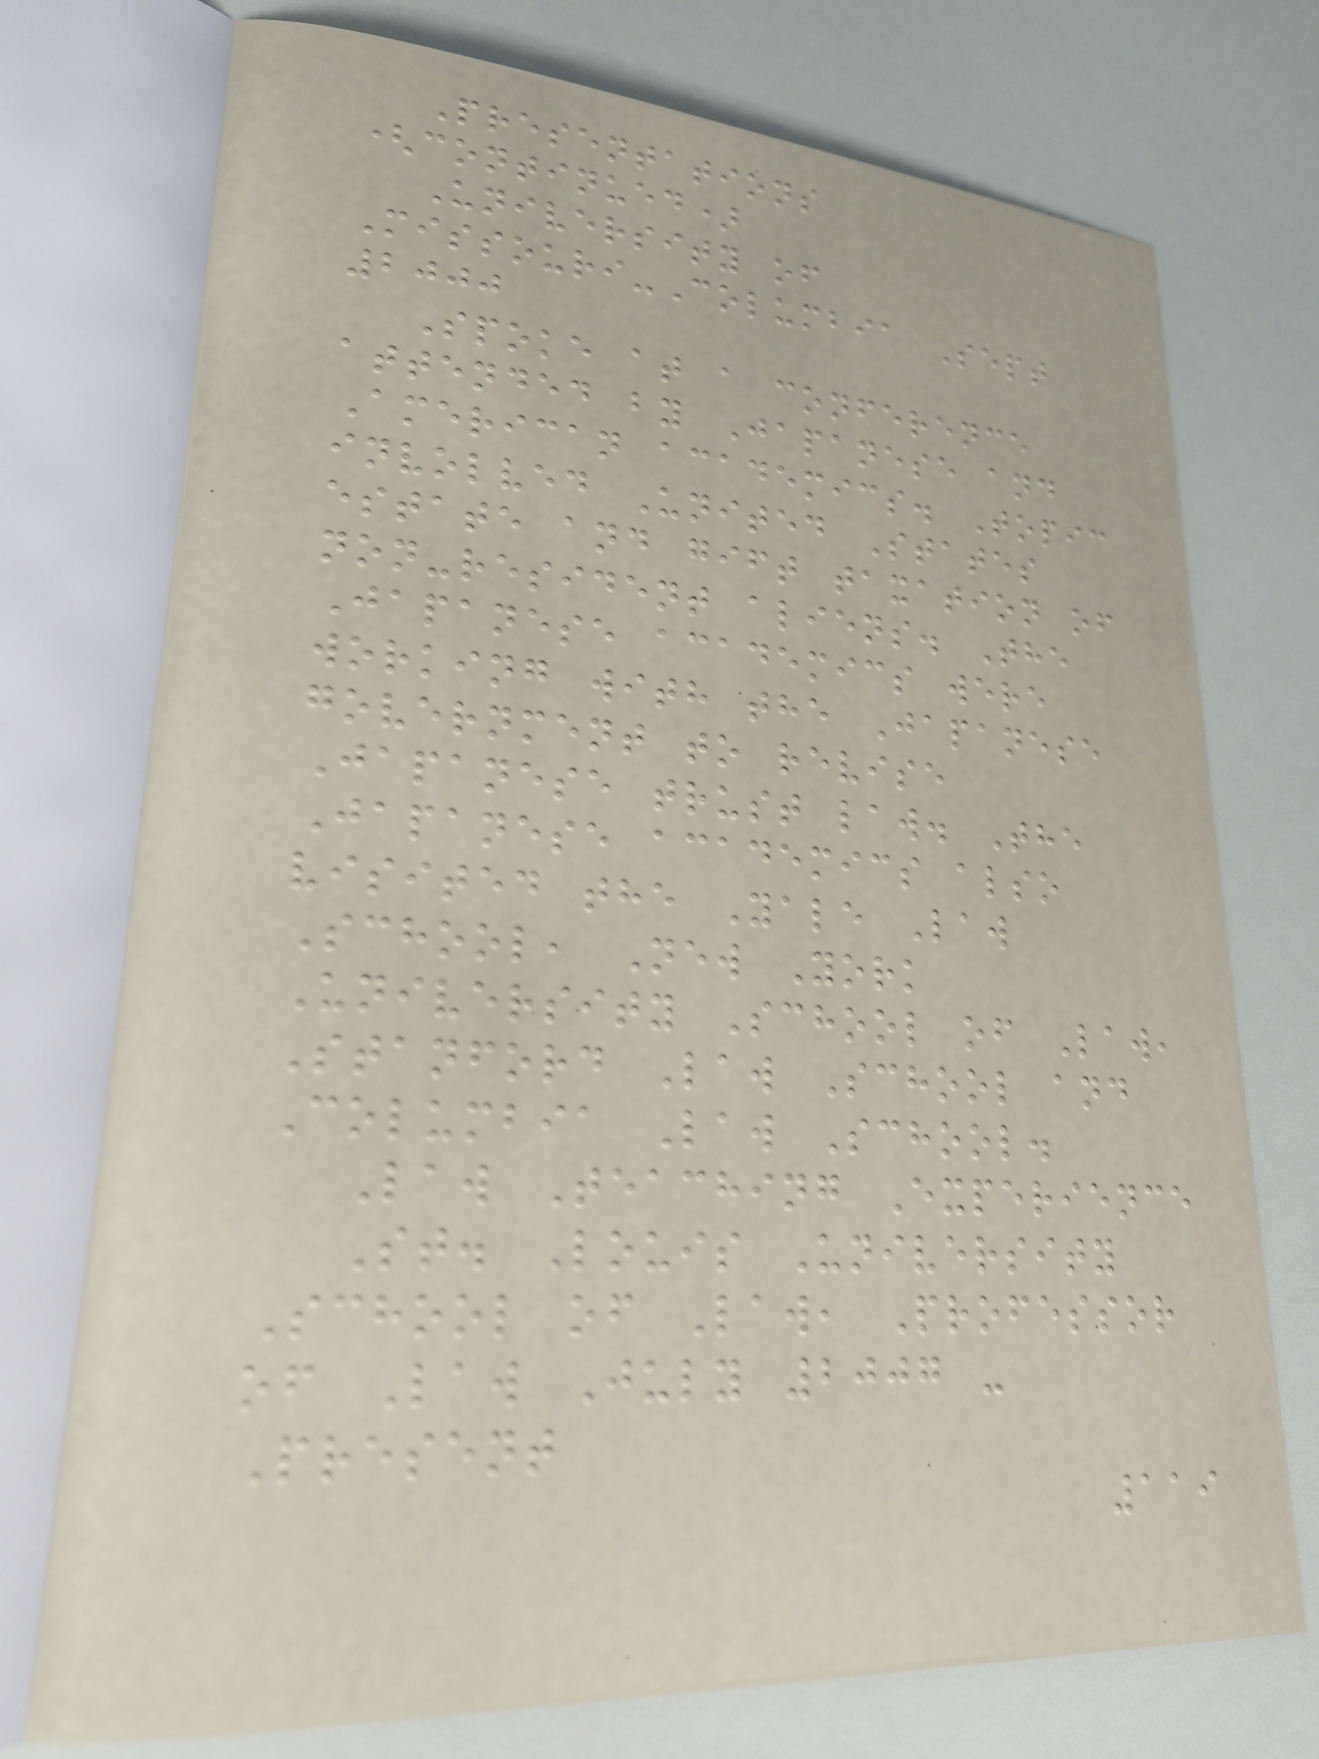Presentations
(continued)
University of
Missouri-Columbia Sept
2000
Spoke at a conference
attended by Japanese and
American academics. Topic
involved United States
estate and gift taxation of
non-resident aliens. The
Japanese academics were
working with the Japanese
government to revise
Japanese trust law. The
Japanese academics also
visited the Yale Law
School, New York
University School of Law,
Stanford Law School and
Columbia Law School.
Law Teaching Experience
St. Louis University
School of Law, Professor
of Law July 2007 -
Present
119
